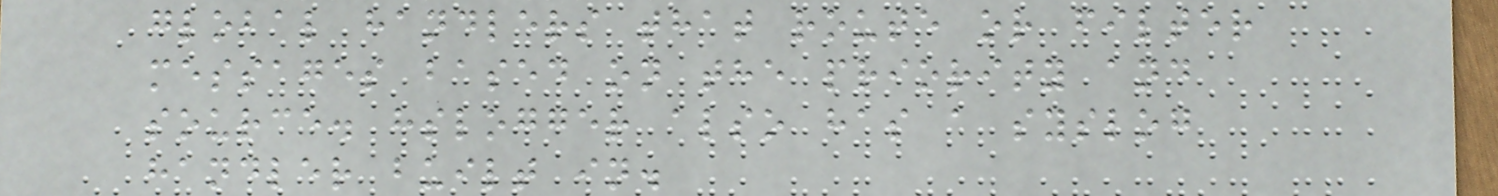global handlers that route or filter
messages based on the priority and
source. hslogger also has a syslog
handler built in.
